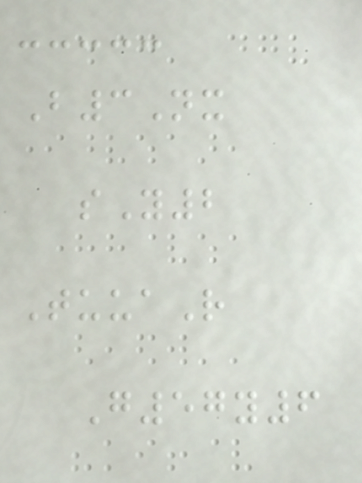B3Nx
sY2
TuuaR
G57y6
